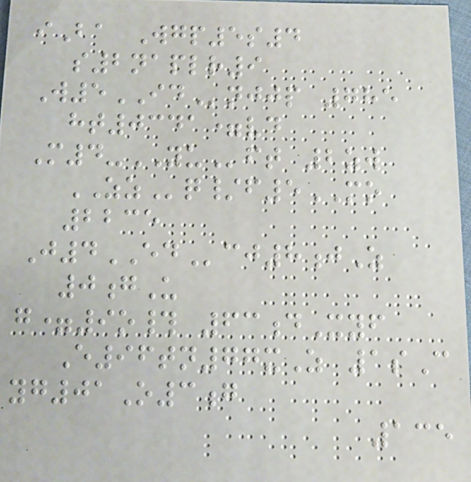iBa Wgp5s4
s2naplr9
W5IDnjjp 785
ht0341=vd
M4-YUft 2zw
ZZq/f5MO
2235
J4EDcj8jZ
0gU
g=9o# 63dXyf
E96tn77xZ 1sC
yg01O3g
135
